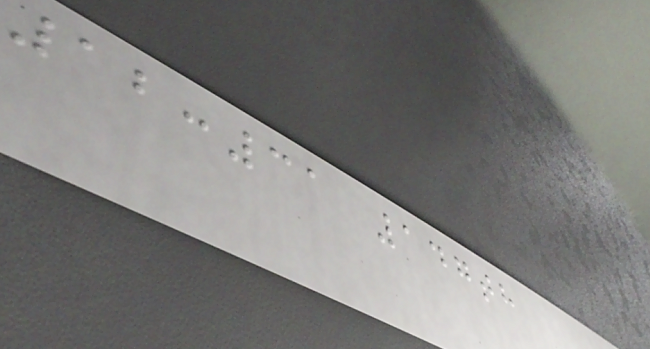12:31 147th
